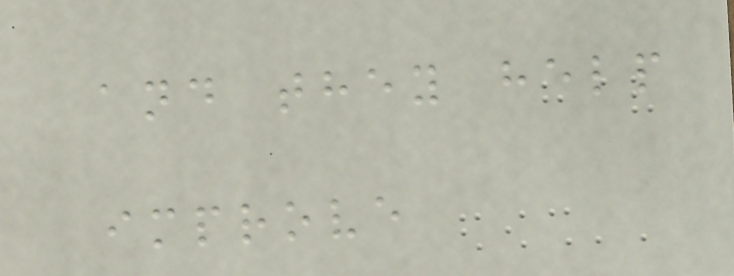and they help
improve
